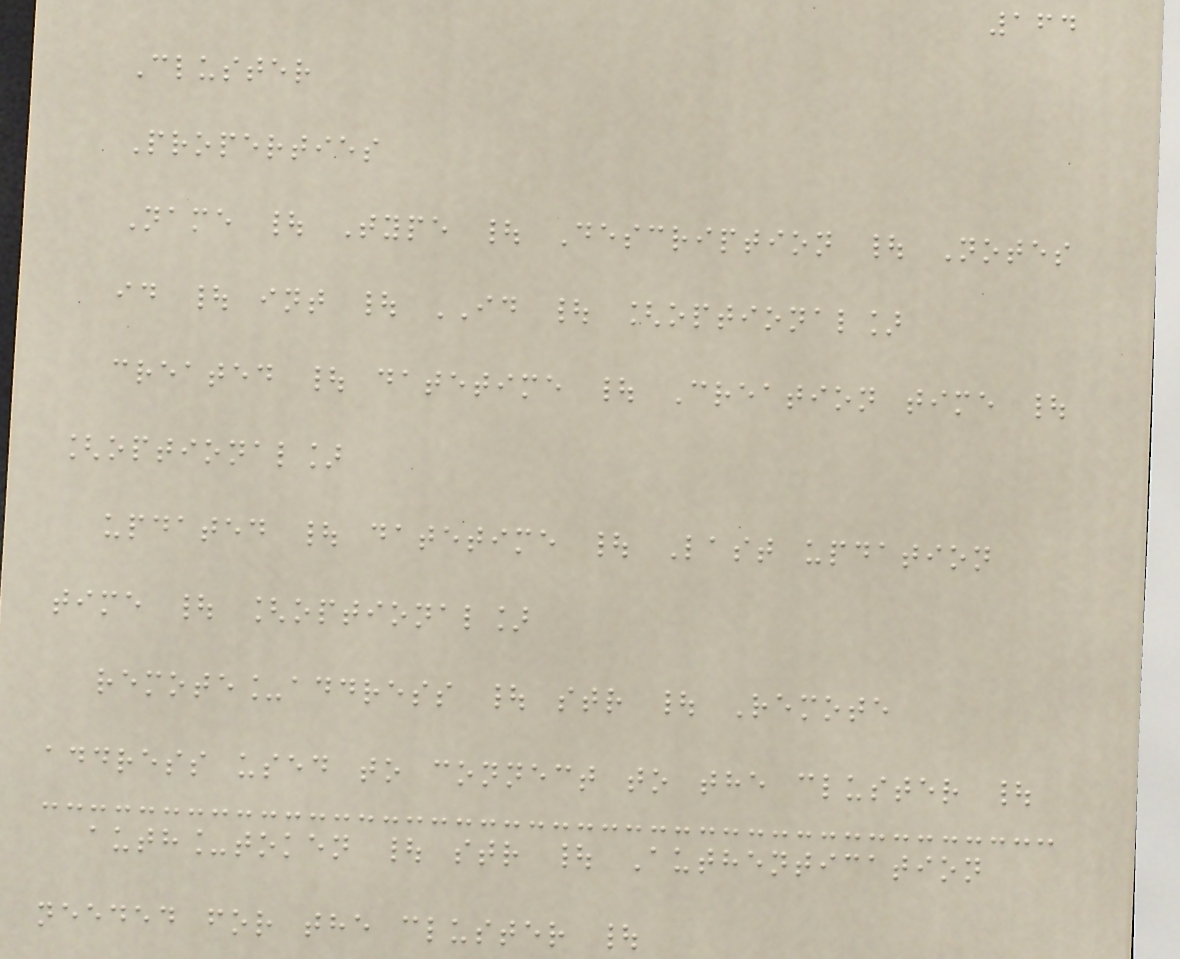164
Cluster
Properties
Name | Type | Description | Notes
id | int | ID | [optional]
created | datetime | Creation time |
[optional]
updated | datetime | Last updation
time | [optional]
remote_address | str | Remote
address used to connect to the cluster |
auth_token | str | Authentication
needed for the cluster |
